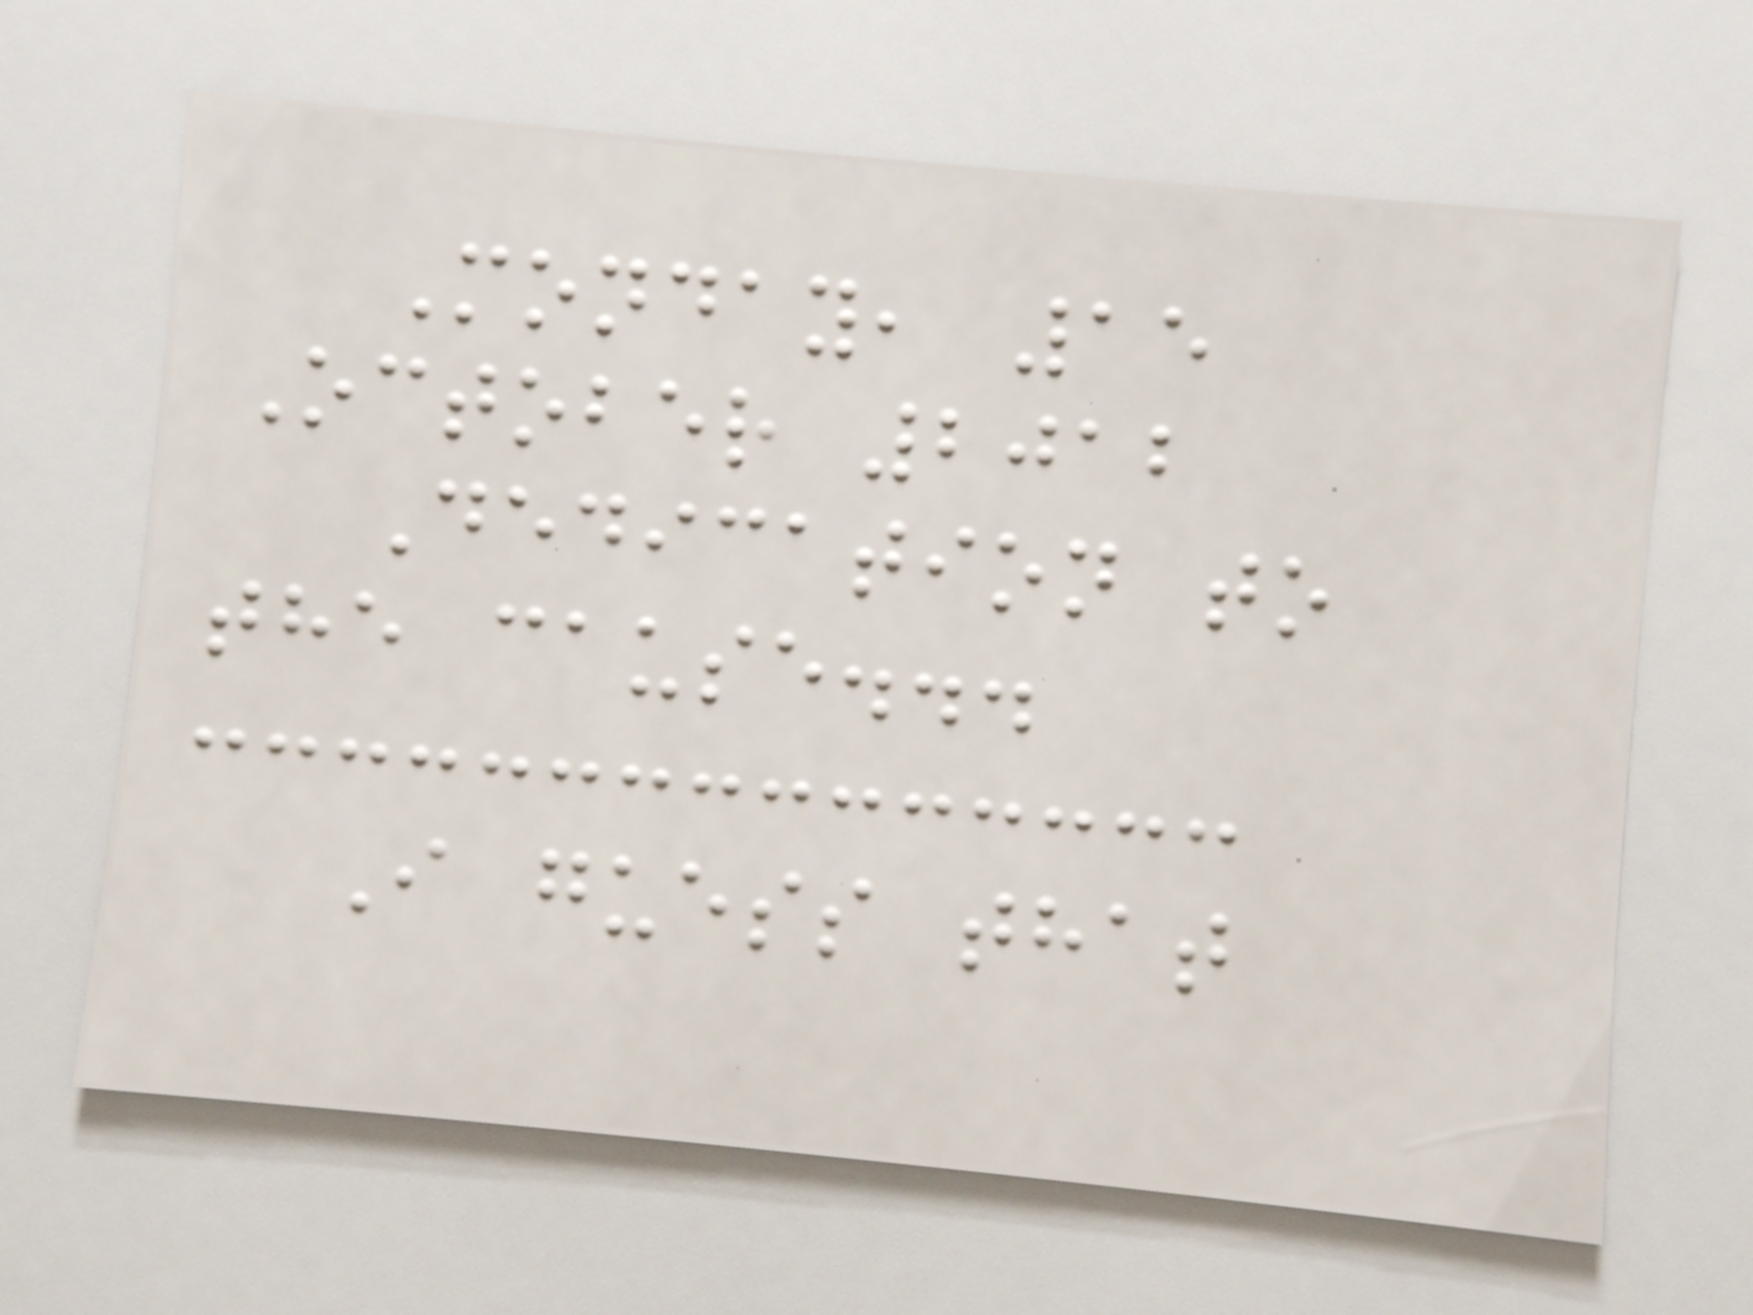Monday, 15
October 2012
Dedication to
the cause...
I guess that
